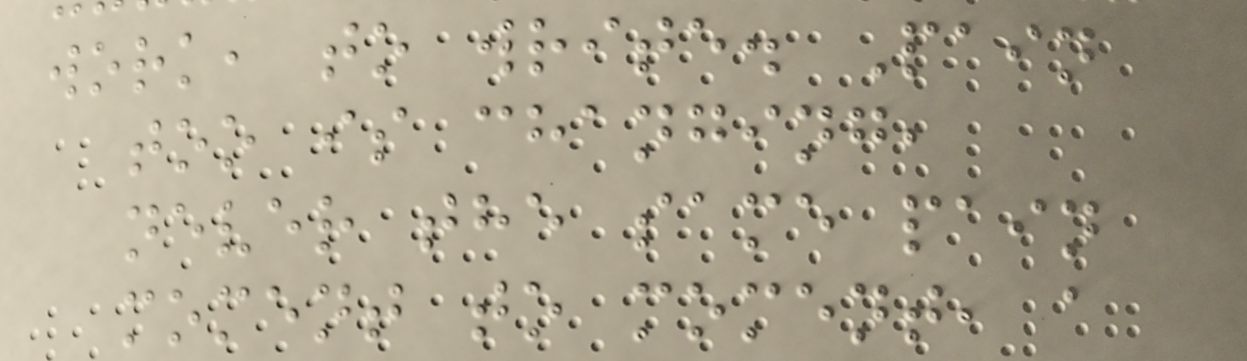work, to write. Pain
too is changing,
never the same pain
moment to moment, a
